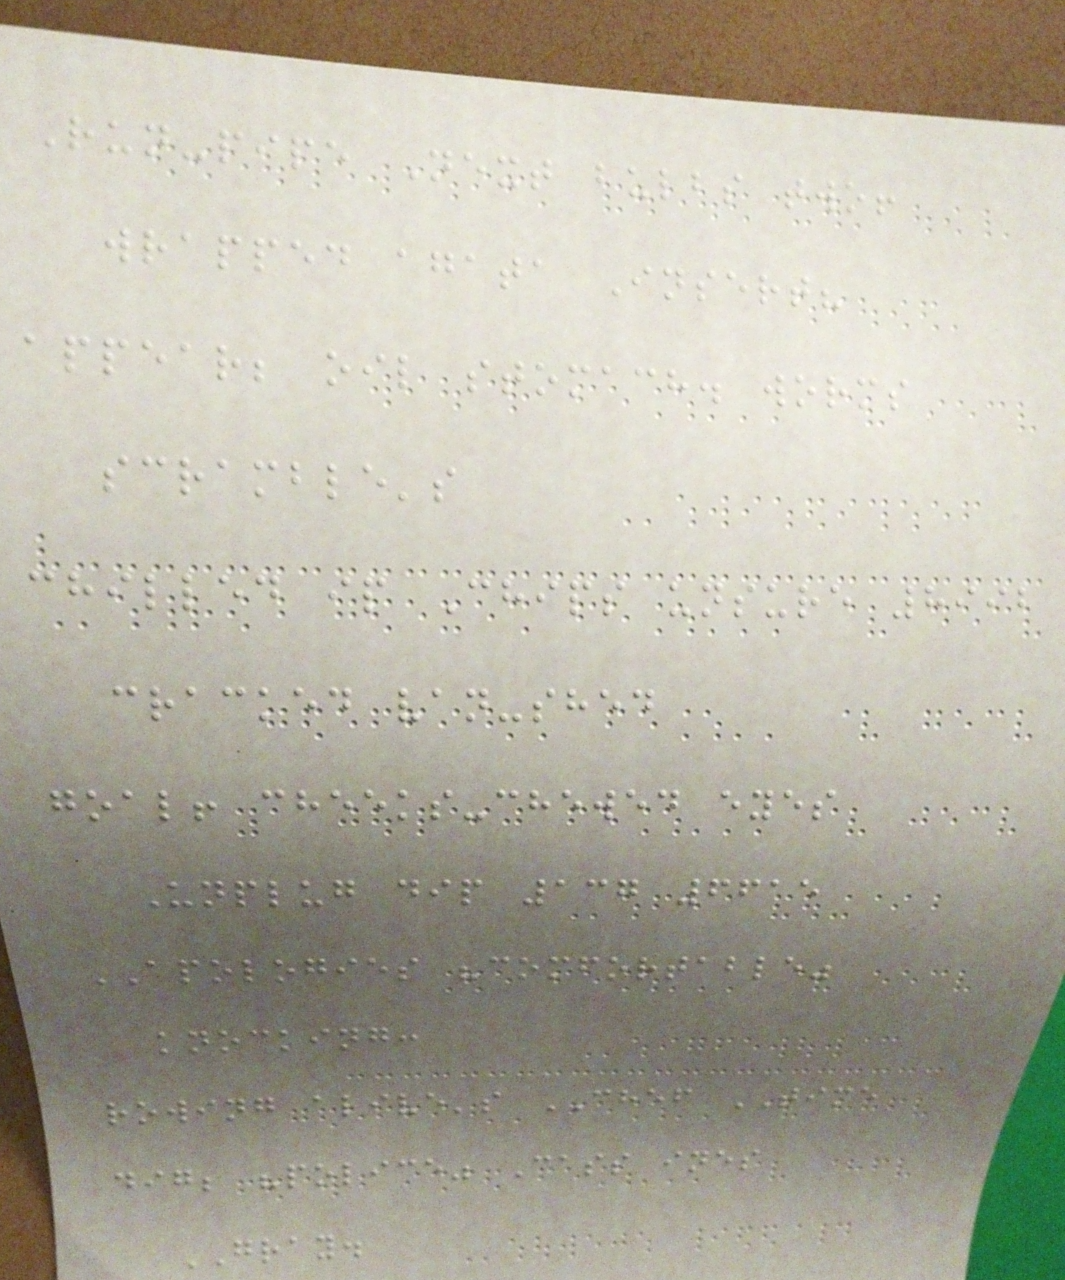Run-pipe Next bulbs two!
wrapped agata Insert?
appear; oil stomach. worms
scramble's
chilled ip Chips unsure 8992
cracked van-shed
goal! cheeks-chewed eyes
Unplug dip 137 6615
APOLOGIES "comfortable"
knocking:
rowing alive's CHEF TIME
dig; "police" Cass ines
GRAY.
